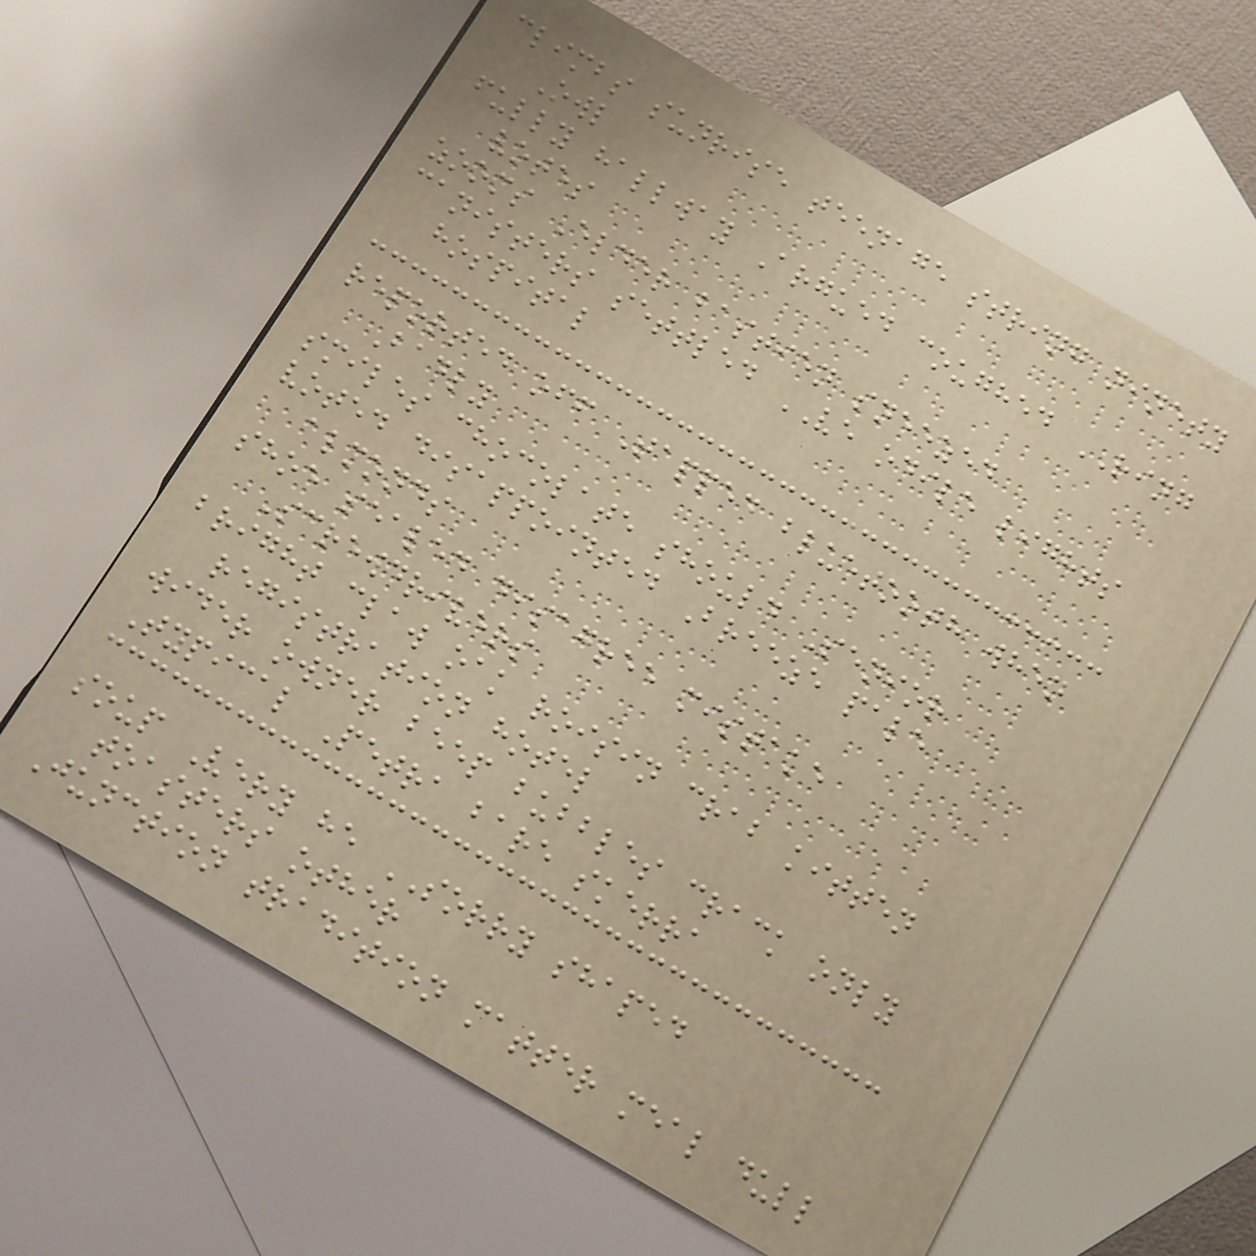climbs sunrise teenage string ninety
Owl
fully hallway Argued coughed RING
votes
zooms Elder bastien sneezed
canisters settled VE odile lights
hospital
reported off Tapped bluetooth when
Badly
smiles chocolate should Senior
voted disappointed Breeze pale
almonds
shoe sealed disagree mistake
Screwdrivers
bright claw oak roisin crab kitten
registration hotel
wider owner beep bubbles crack only
Typical Petra bare skerra
soup Very he SORRY shaped
toasters other
Junction tradition matter meal dull
